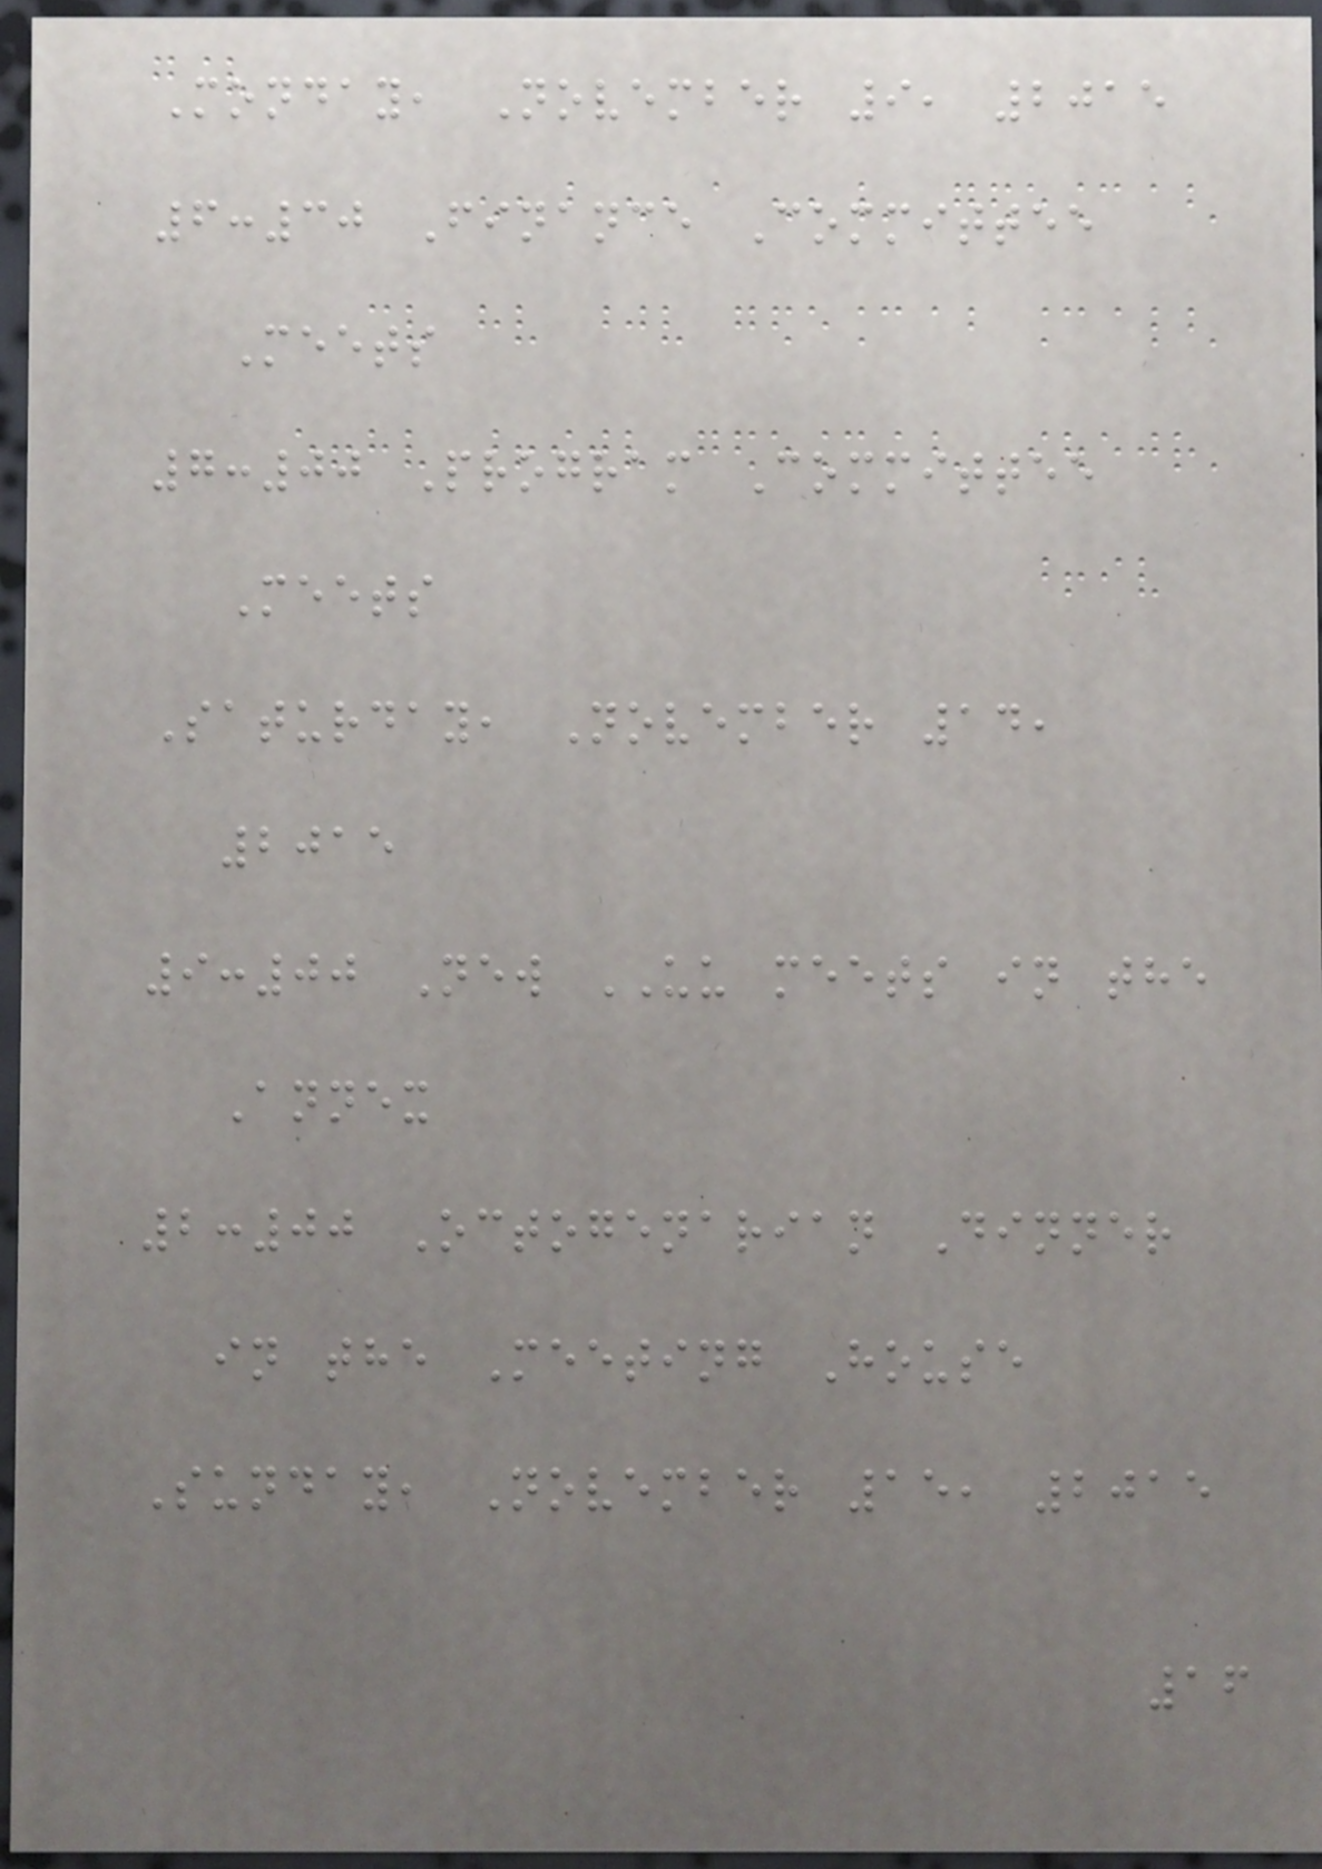Monday, November 9, 2015
6:30 Finance Committee
Meets
7:00 Program Committee
Meets
Saturday, November 14,
2015
9:00 New UU meets in the
Annex
2:00 Octogenarian Dinner
in the Meeting House
Sunday, November 15, 2015
16
